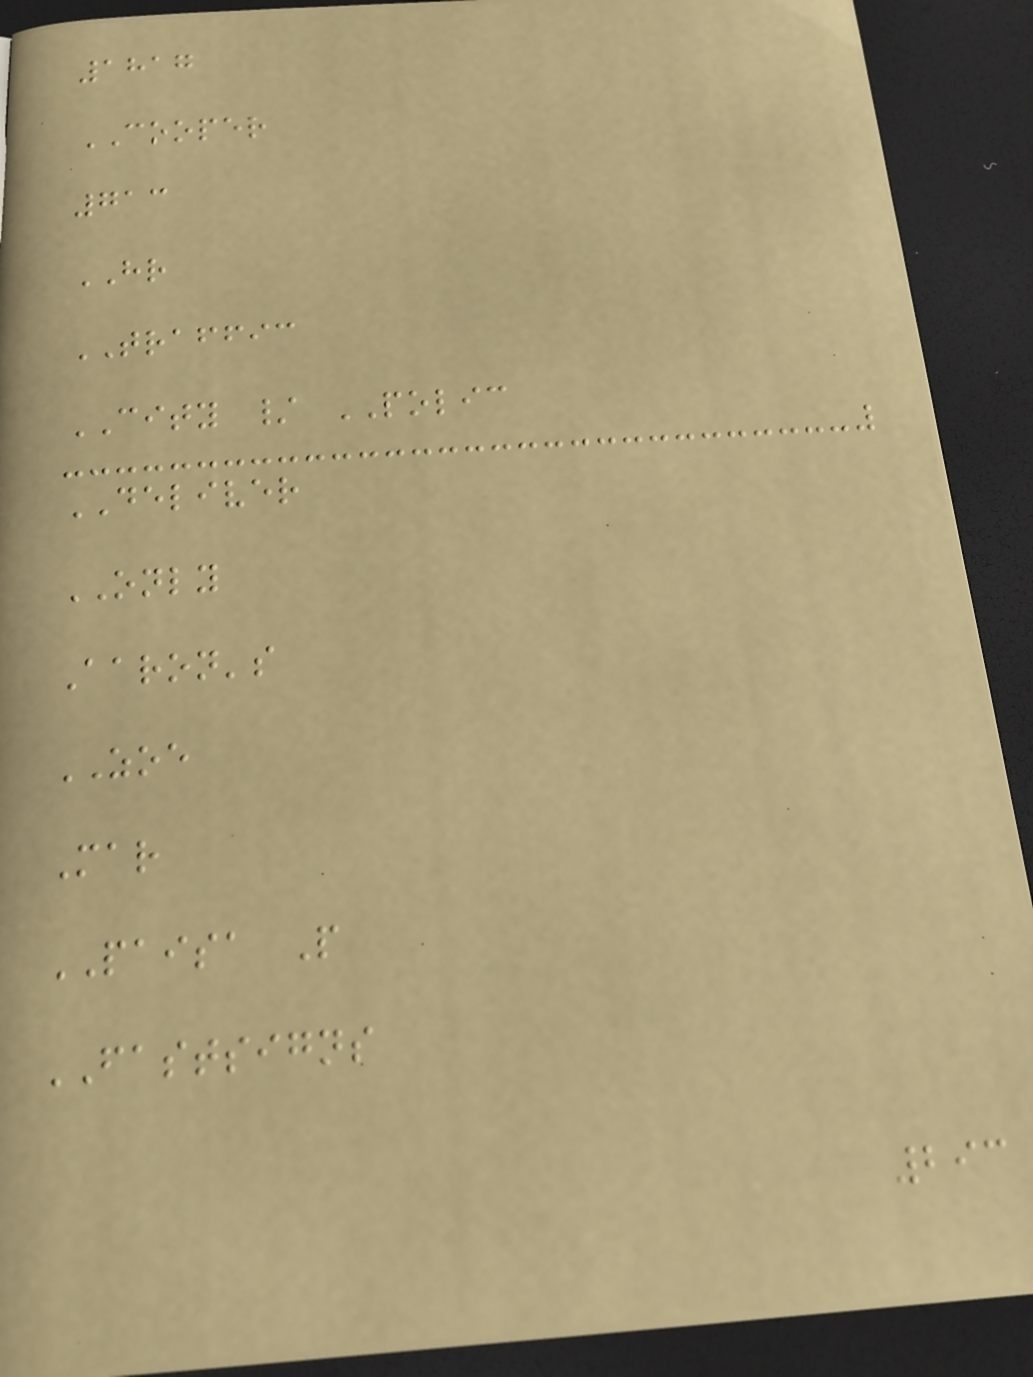1817
COOPER
713
HR
TRAFFIC
CITY / POLIC
DELIVER
ONLY
Aaron's
ZOE
Mar
PAISA P
FASTSIGNS
293
